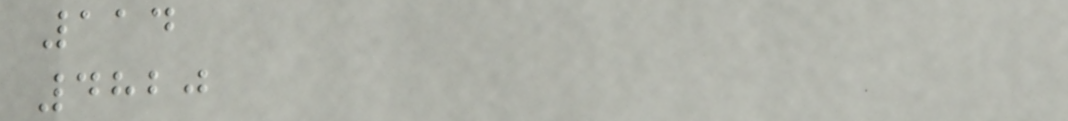114
4820
